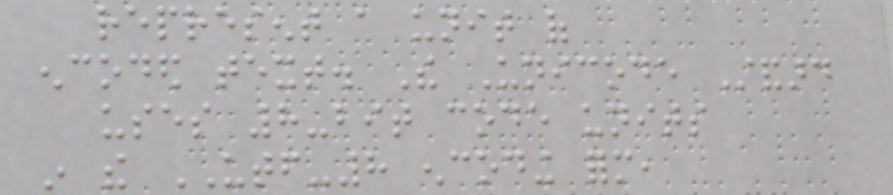represent a unit of
encoded text. The Unicode Standard
uses 8-bit code units
in the UTF-8 encoding form,
